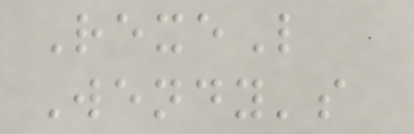RexeL
Wendy's
